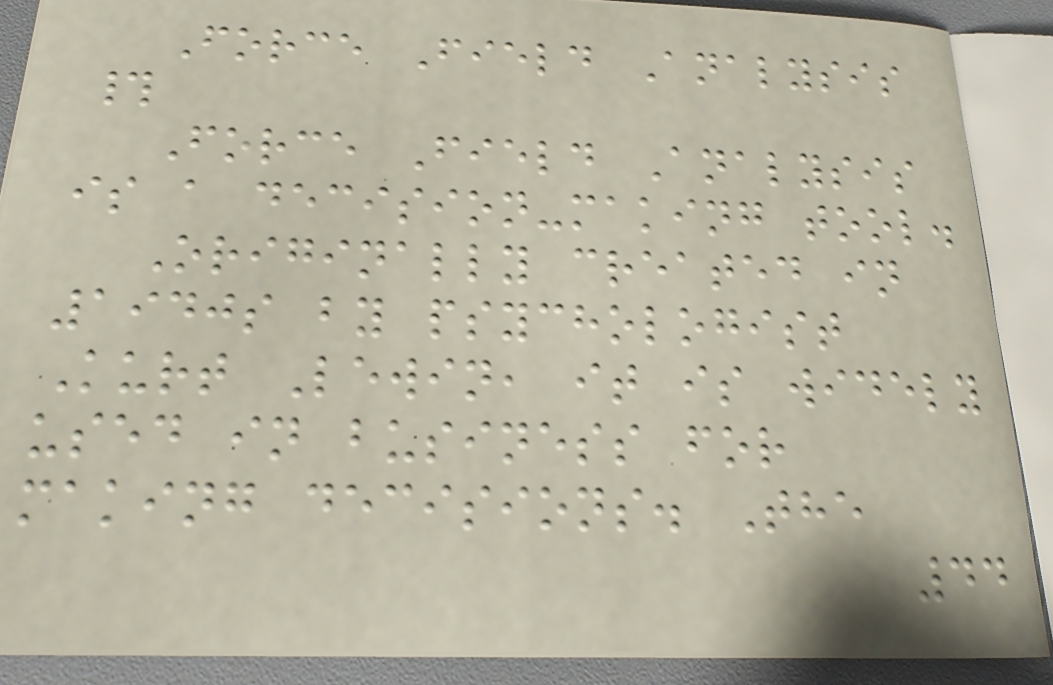Force Field Analysis
#
Force Field Analysis
is a decision-making tool.
Originally created in
1940s by psychologist
Kurt Lewin, it is widely
used in business for
making decisions. The
44
